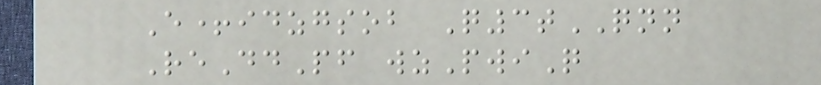E+idzgsob Q3tQNN
ReDdPf wzPwiQ
